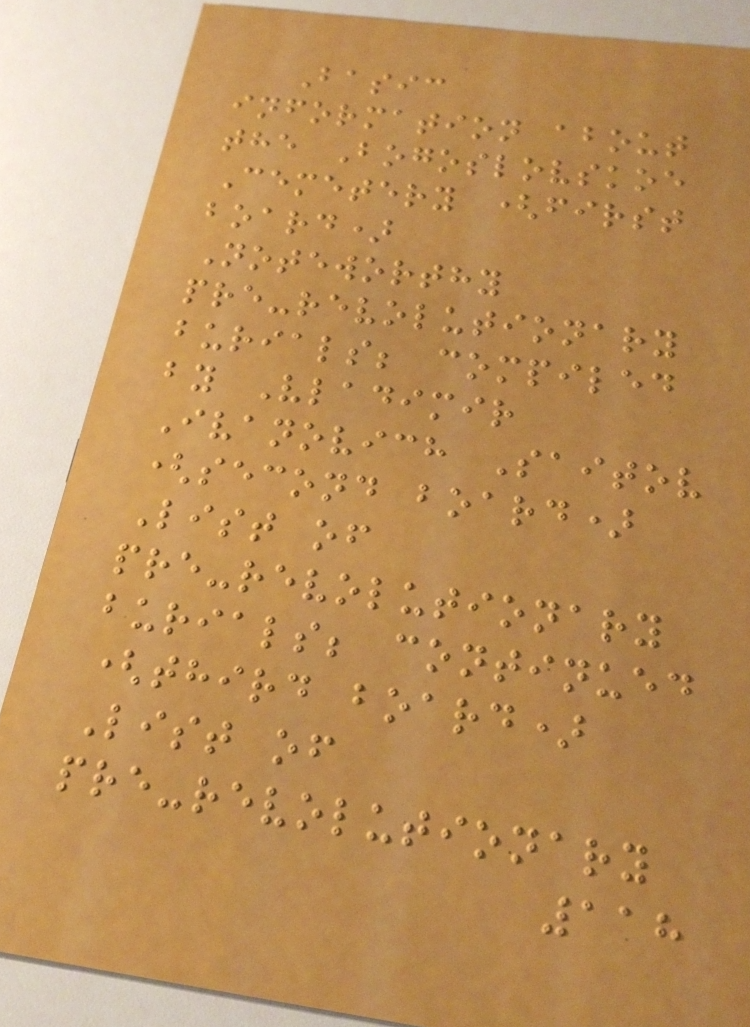Basic
information about
the Bogoslovskoe
Cemetery (first
board)
Noteworthy
pre-revolutionary
burials; compiled
by Vladimir
Ivanovich Saitov
(second board)
List of
pre-revolutionary
burials; continued
(third board)
List of
pre-revolutionary
118
